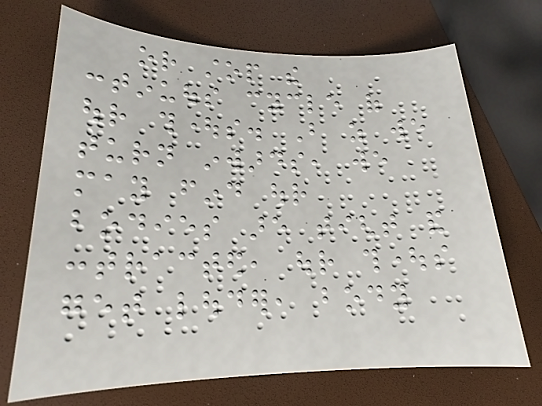or stop the
continuous cycle of
our thoughts. But as we
turn inwards, we
may find our
bodies are tight and
contracted, our thoughts
get louder, body
